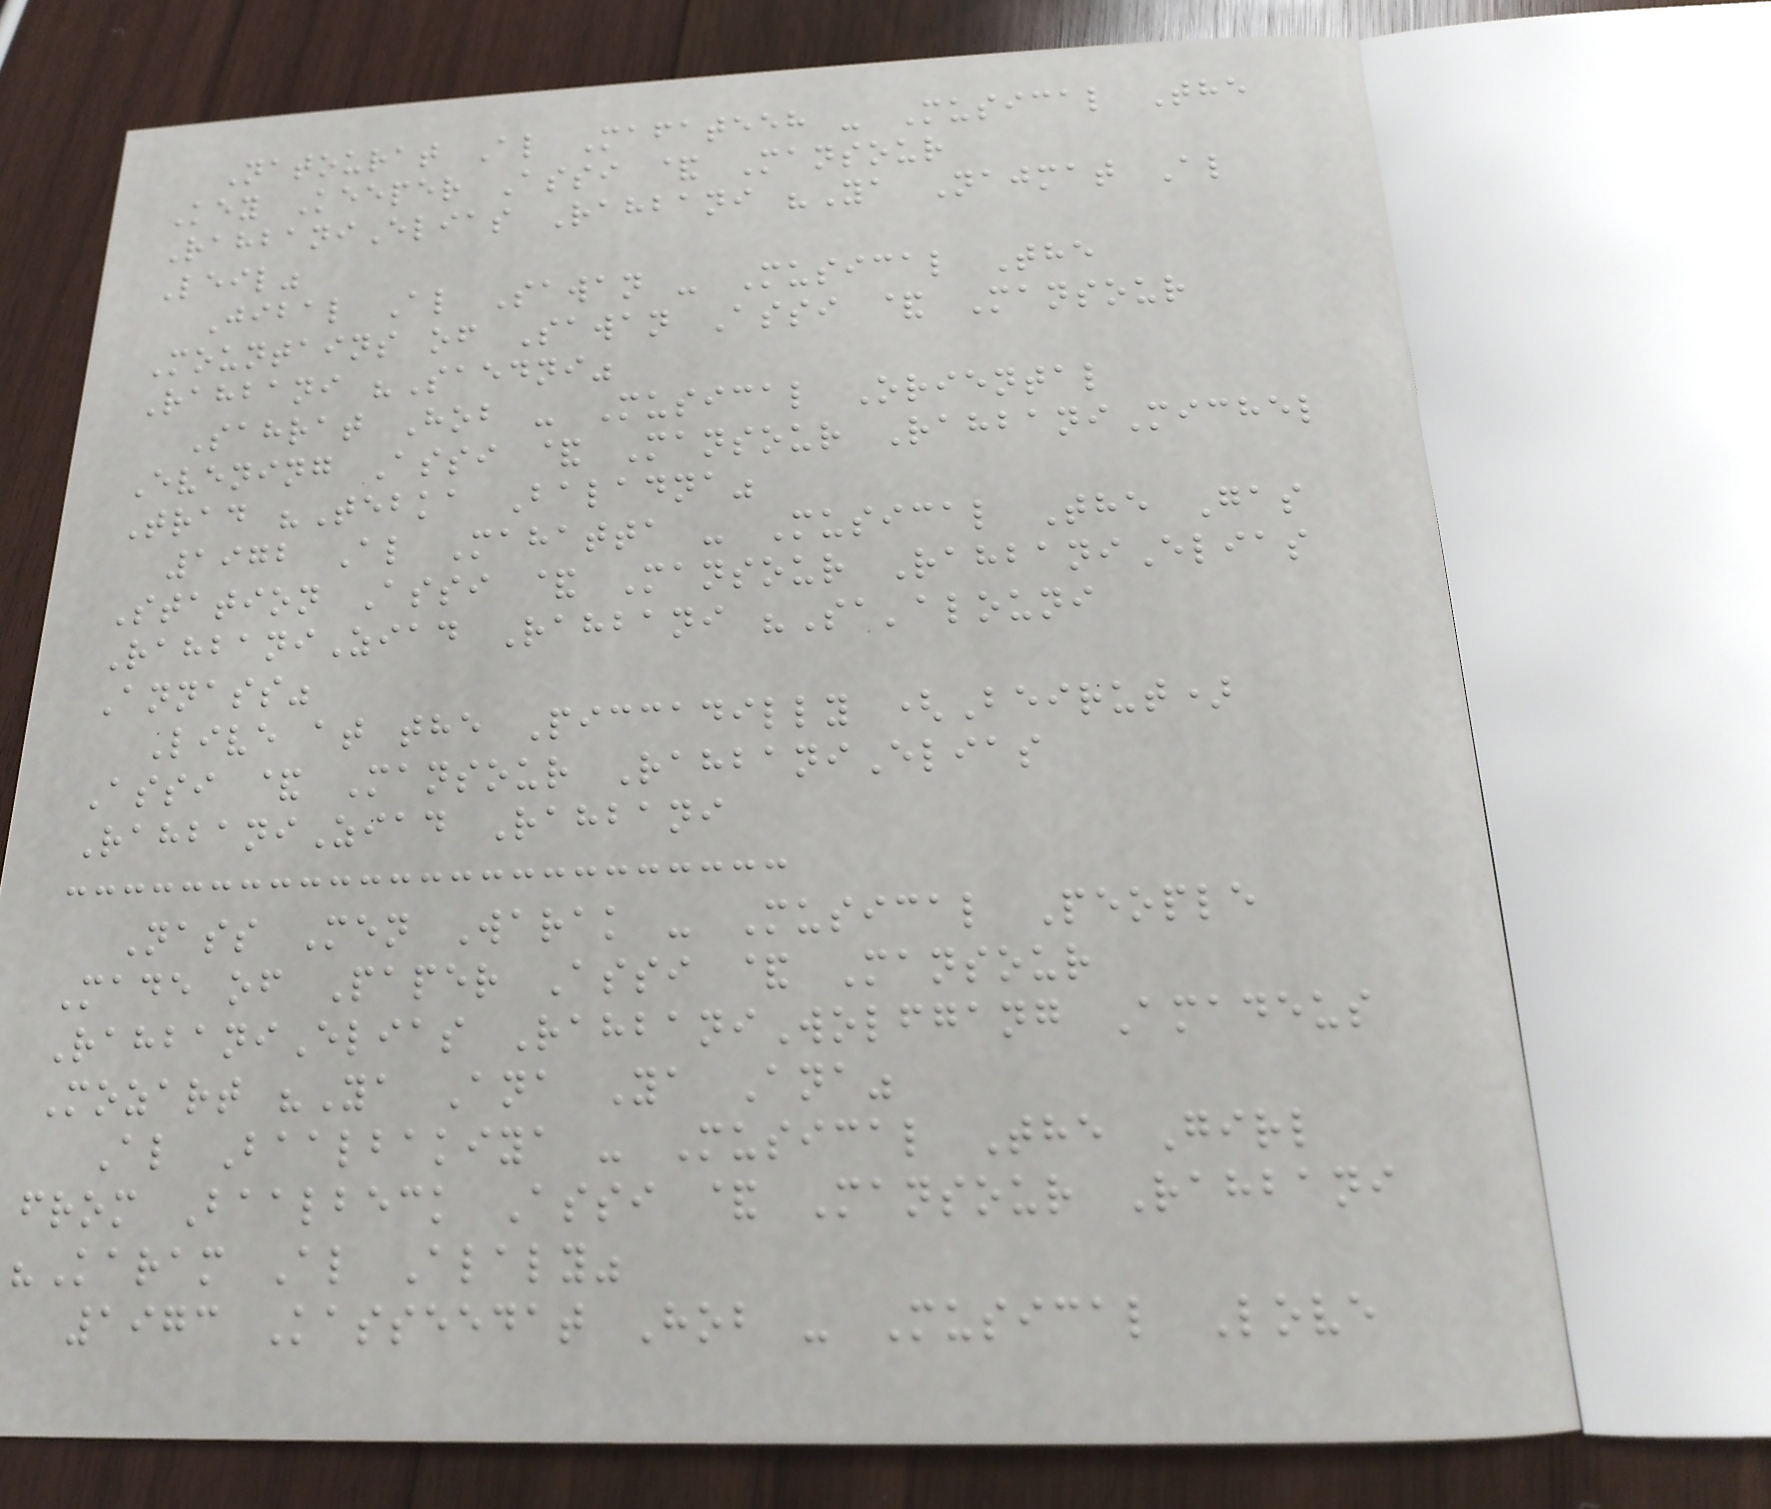Natourat Al Mafateeh - Musical The
Key Keeper Assi & Mansour
RahbaniElias Rahbani "Ya Najmat Al
Leil"
Jibal Al Sawan - Musical The
Mountains of Sawan Assi & Mansour
Rahbani "Saedni"
Sahrat Hob - Musical Oriental
Evening Assi & Mansour RahbaniMichel
Trad "Tebka Baladna"
1972 Al Mahatta - Musical The Gas
Station Assi & Mansour RahbaniElias
RahbaniZiad Rahbani "Sa'alouni
Annass"
Live at the Piccadilly (Beirut)
Assi & Mansour RahbaniElias
RahbaniZiad Rahbani
Nass Men Warak - Musical People
Made of Paper Assi & Mansour
RahbaniElias RahbaniWolfgang Amadeus
Mozart "Ya Ana Ya Ana"
Al Baalbakiya - Musical The Girl
from Baalbeck Assi & Mansour Rahbani
"Karam Al Alaly"
1973 Kasseedat Hob - Musical Love
